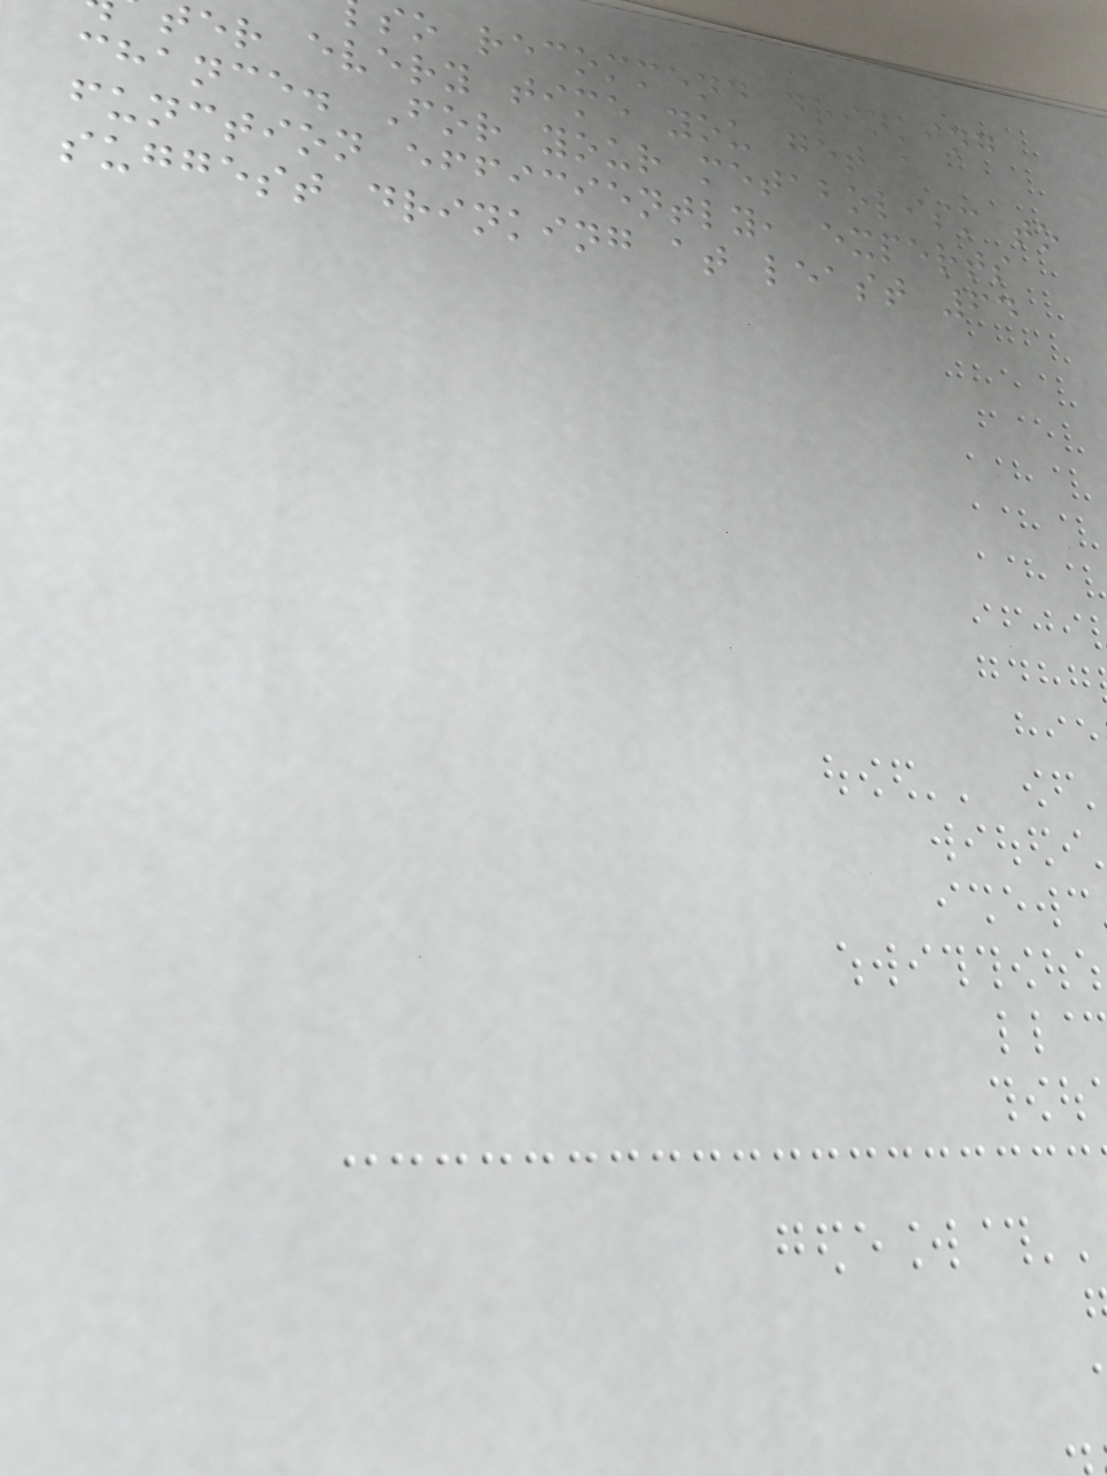so recommend drinking
er every time you get a
chance. For your metabolism to
function efficiently, experts
suggest drinking at least 64
